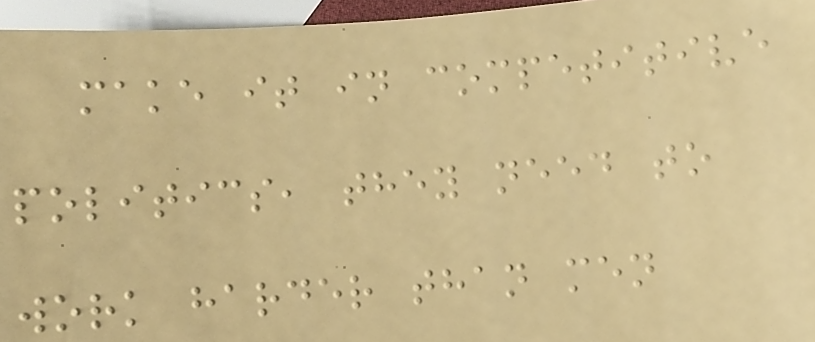make it in competitive
politics, they need to
work harder than men
